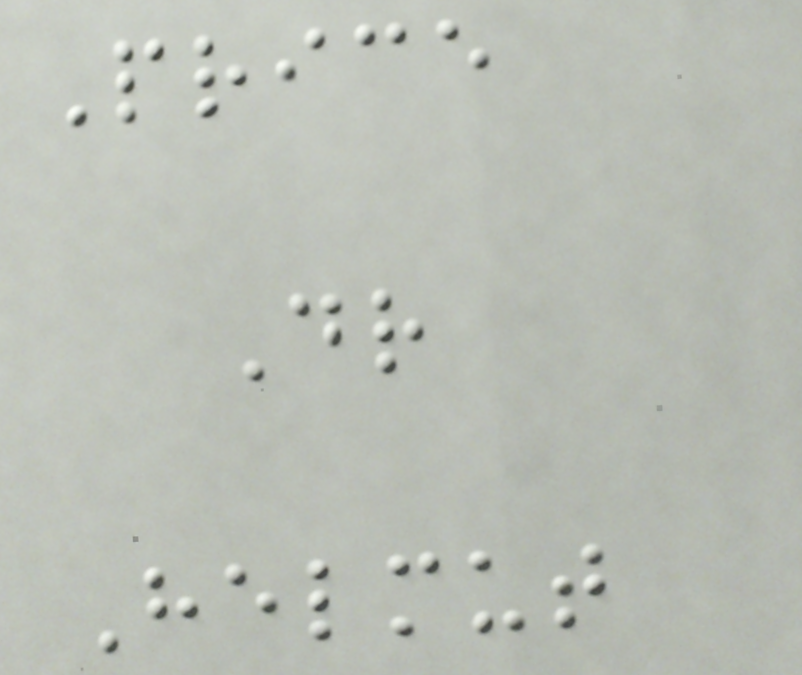Price
Dr
Helmut
